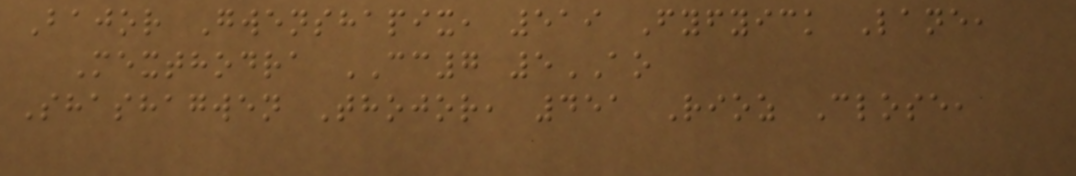Bajor Gwenshapix, 519 Fyfyick Lane,
Mexthodra CC7 5AO
Shashagwen Thojor, 451 Rioz Close,
